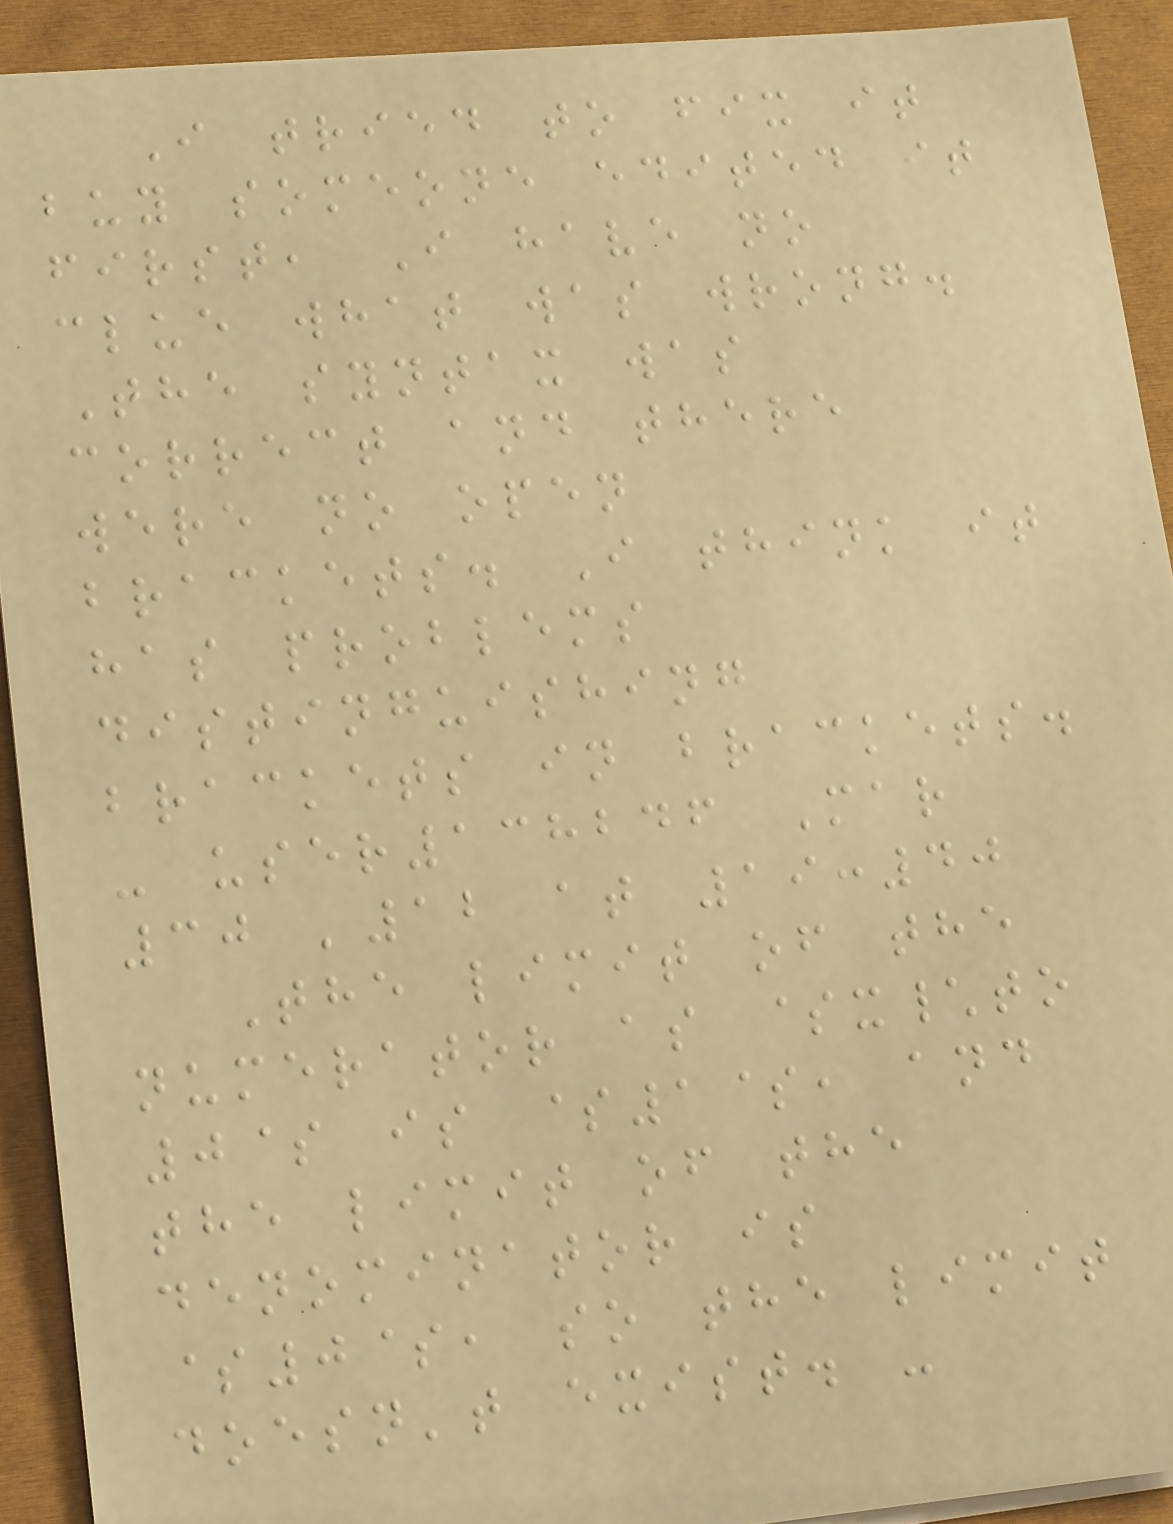I tried to fix it
buy someone edited it
first, I have no
clue what was wrong.
The syntax was
correct and there
were no open
brackets. I think it
has problems
distinguishing
brackets in brackets.
- user138246 Mar
30 '12 at 19:40
The limit of the
numerator as $x\to
0$ is $1$, and
the limit of the
denominator is
$0$, so the limit
doesn't exist. -
